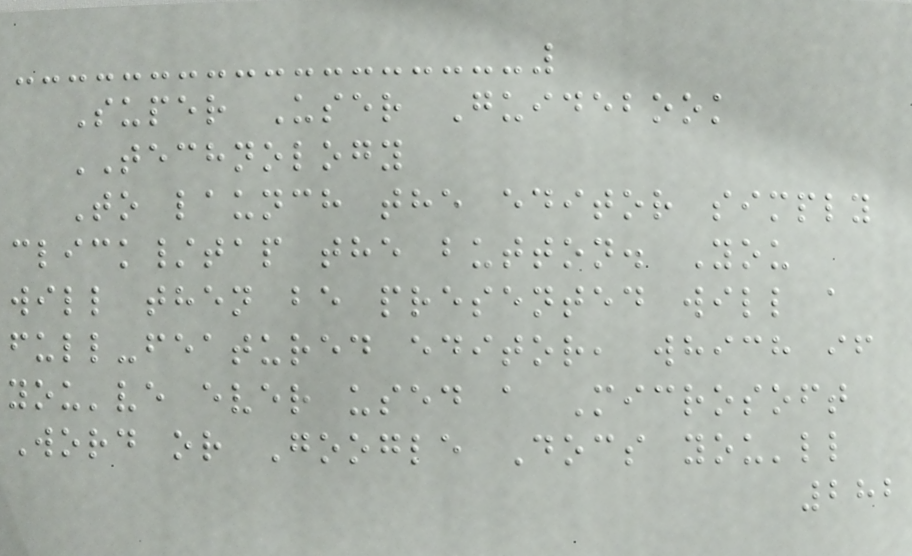Super User Guidebook
TECHNOLOGY
To launch the editor simply
click/tap the button. You
will then be presented will a
full-featured editor, which if
you've ever used a Microsoft
Word or Google Docs you'll
282
